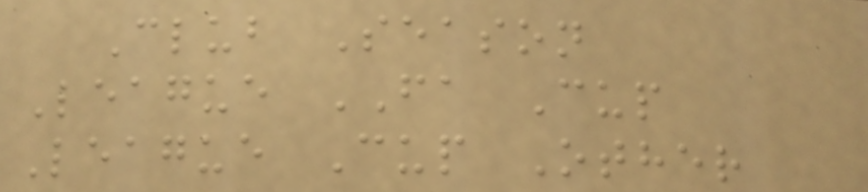Club Season
League FA Cup
League Cup Other
